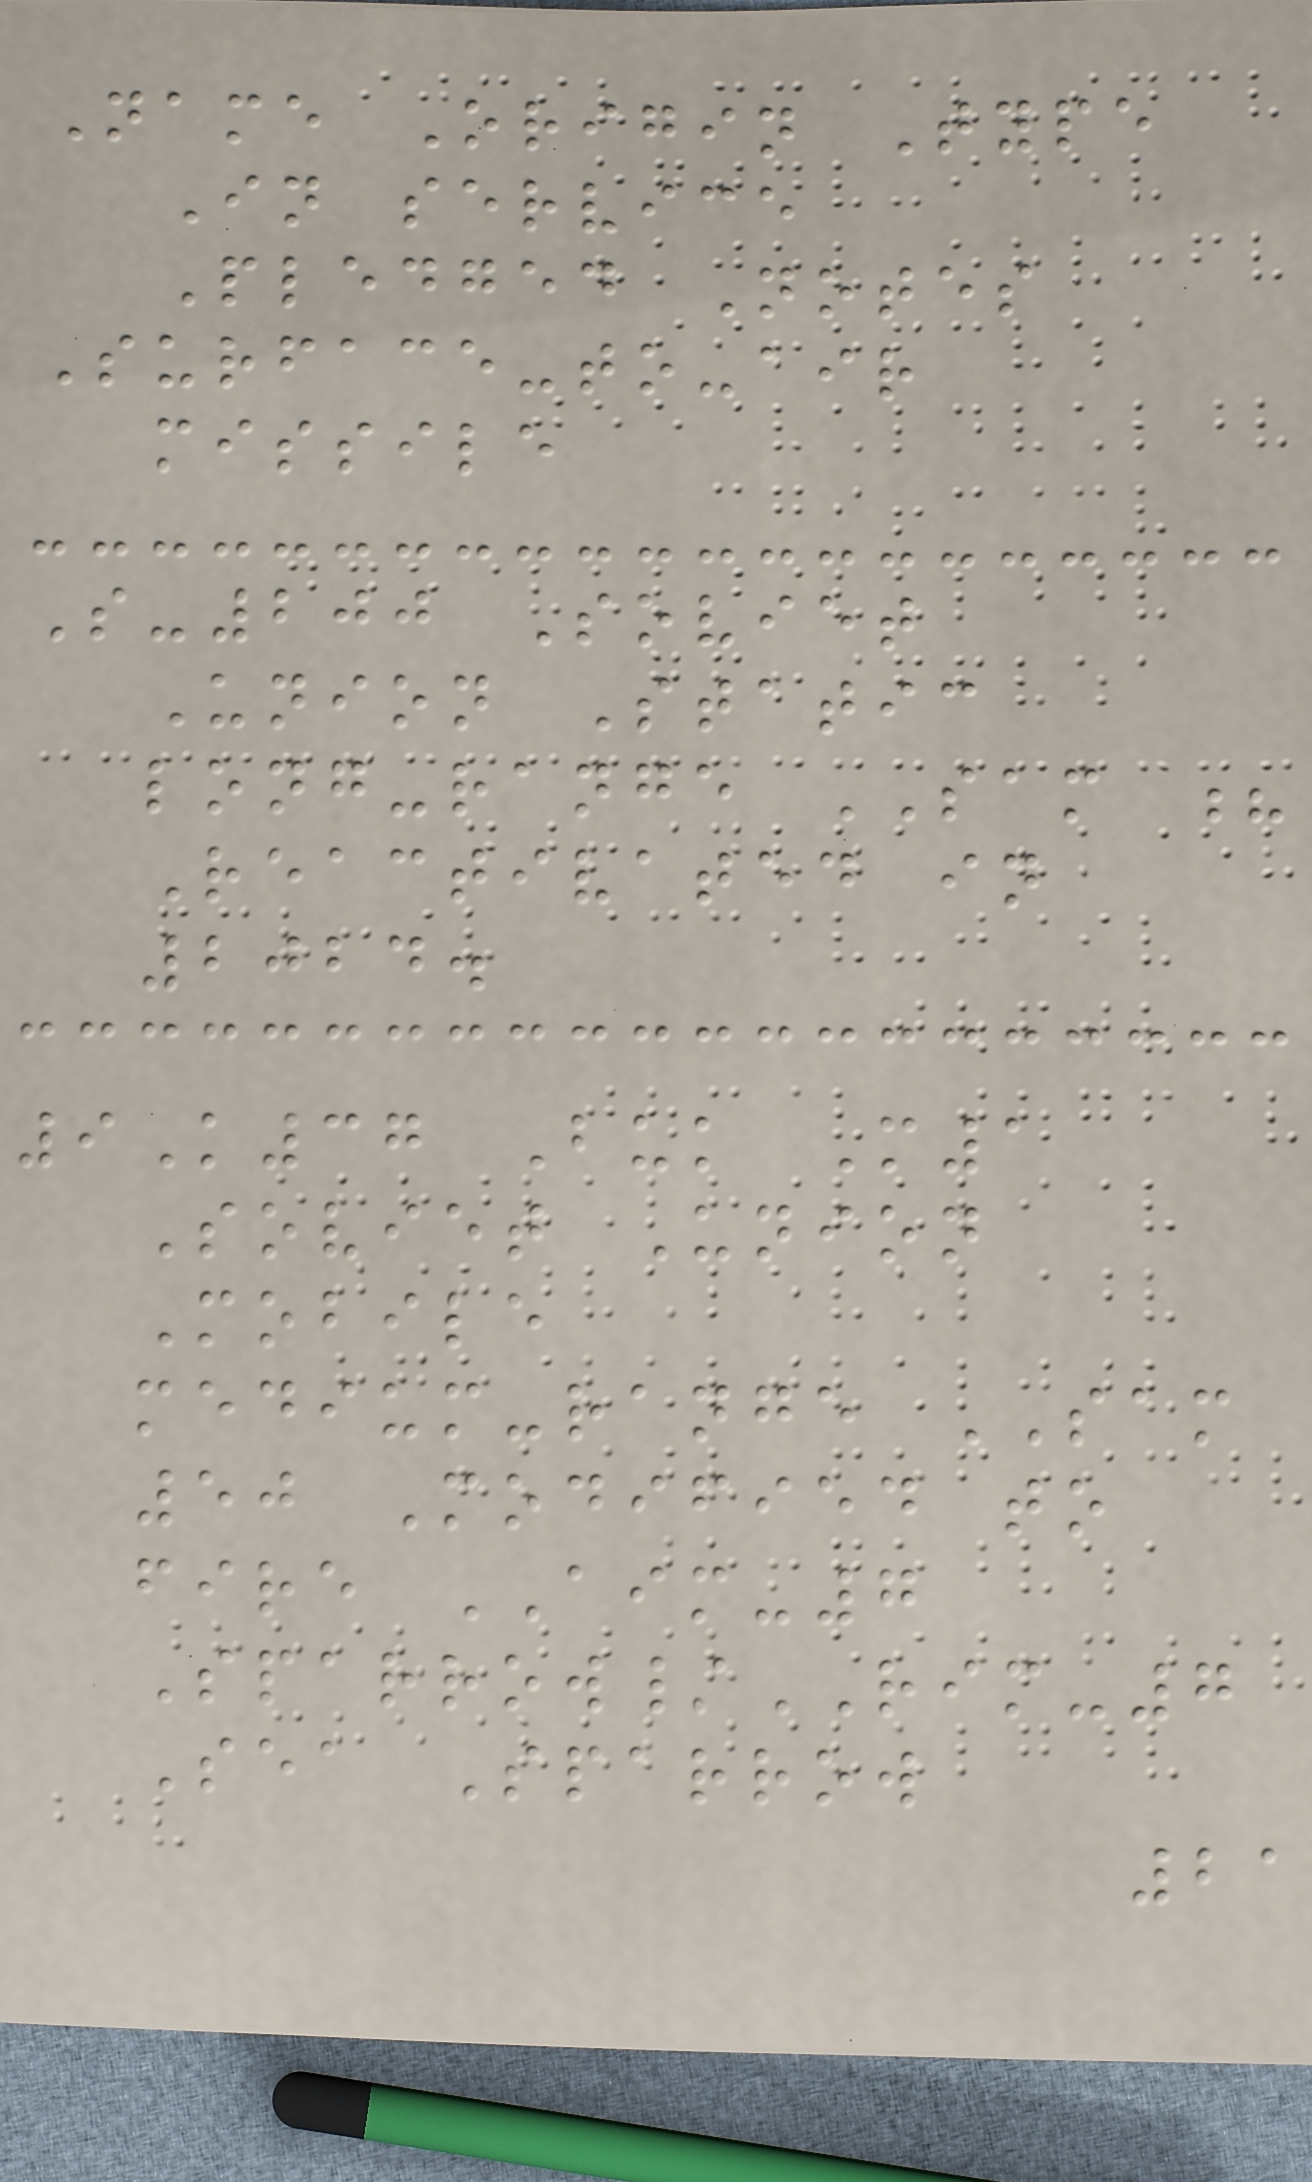Name Origin Type
In service
Pledged Notes
Surface-to-air
missile
S-200 Soviet
Union Static
long-range SAM ?
Reactivated in
2024.
9K37 Buk M1
Soviet Union
Mobile
medium-range SAM
50 Modified to
fire AIM-7
Sparrow/RIM-7
Sea Sparrow
21
